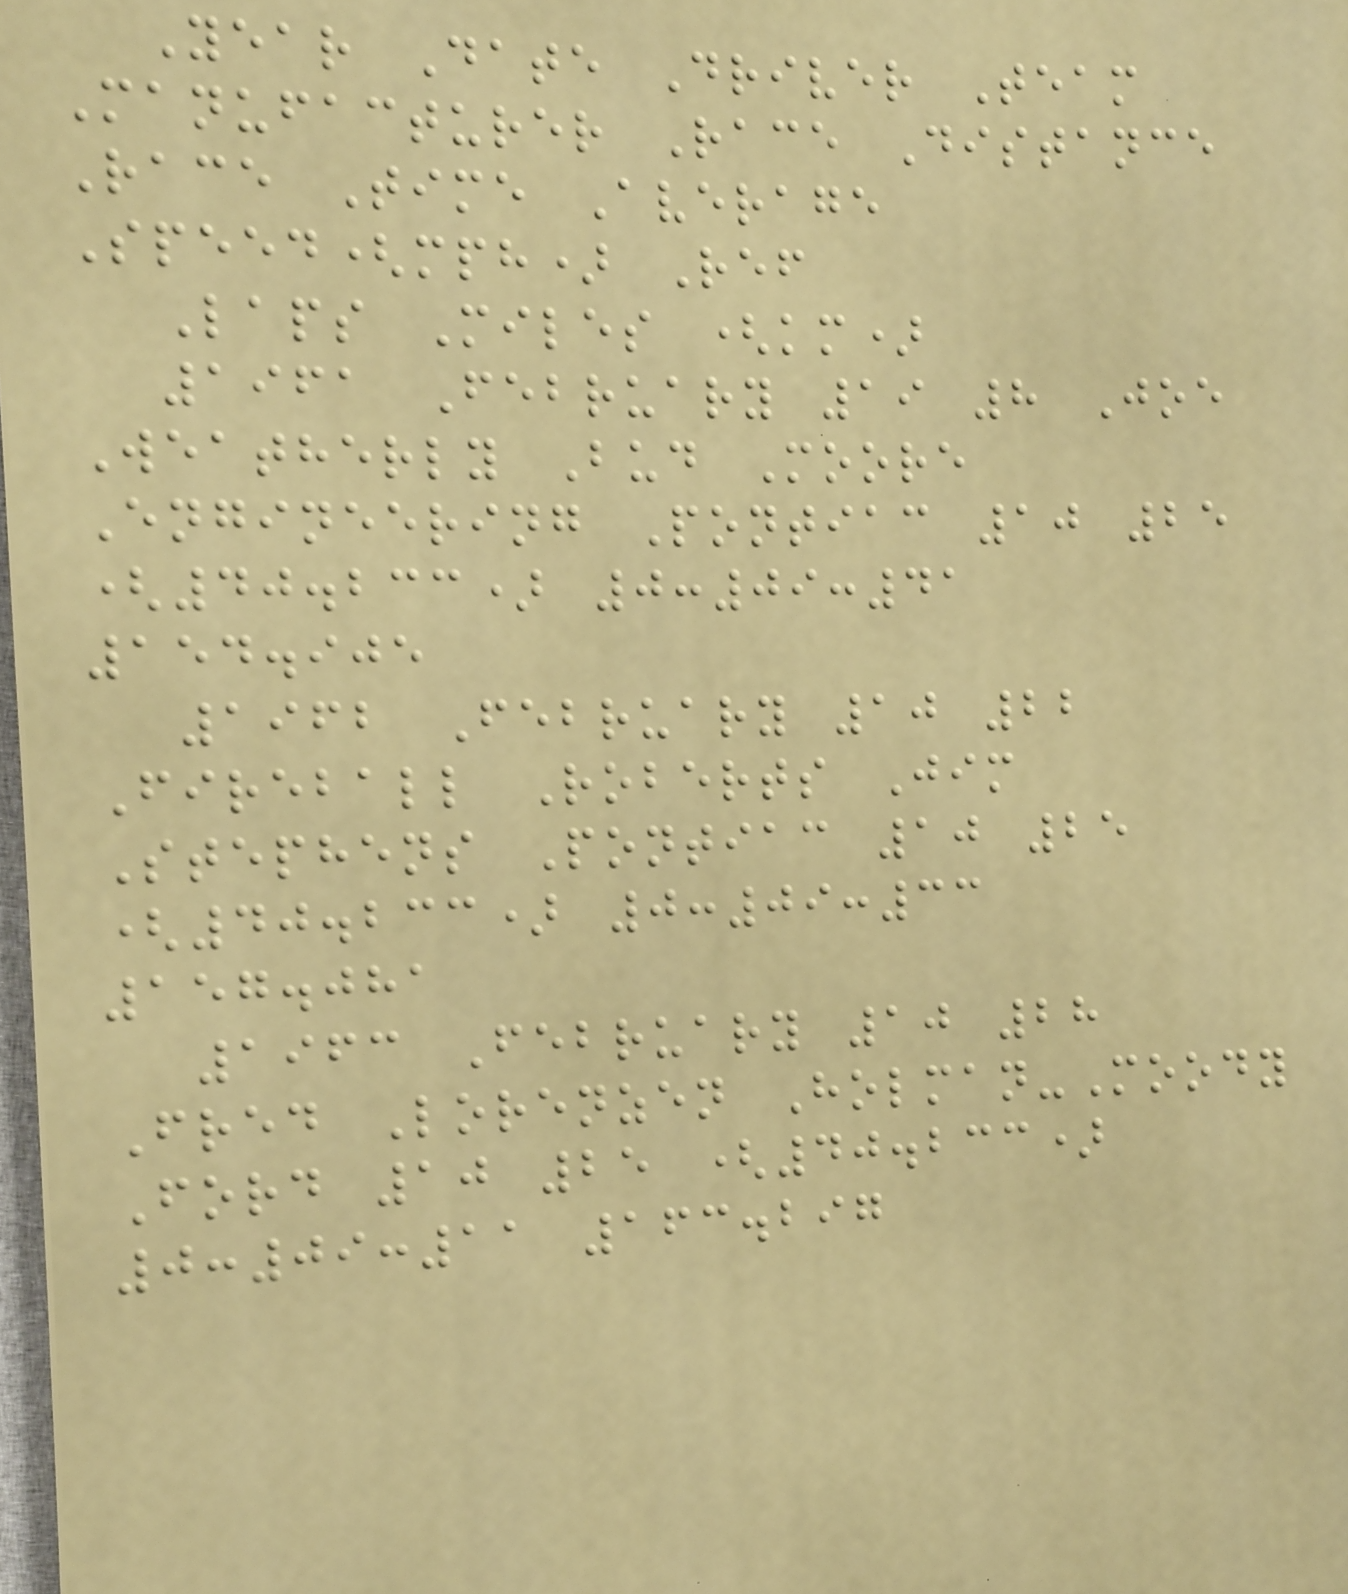Year Date Driver Team
Manufacturer Race Distance
Race Time Average
Speed(mph) Ref
Laps Miles (km)
1961 February 19 8 Joe
Weatherly Bud Moore
Engineering Pontiac 10 25
(40.233) 0:09:41
154.905
1962 February 10 22
Fireball Roberts Jim
Stephens Pontiac 10 25
(40.233) 0:09:33
157.081
1963 February 10 28
Fred Lorenzen Holman-Moody
Ford 10 25 (40.233)
0:09:11 163.297
